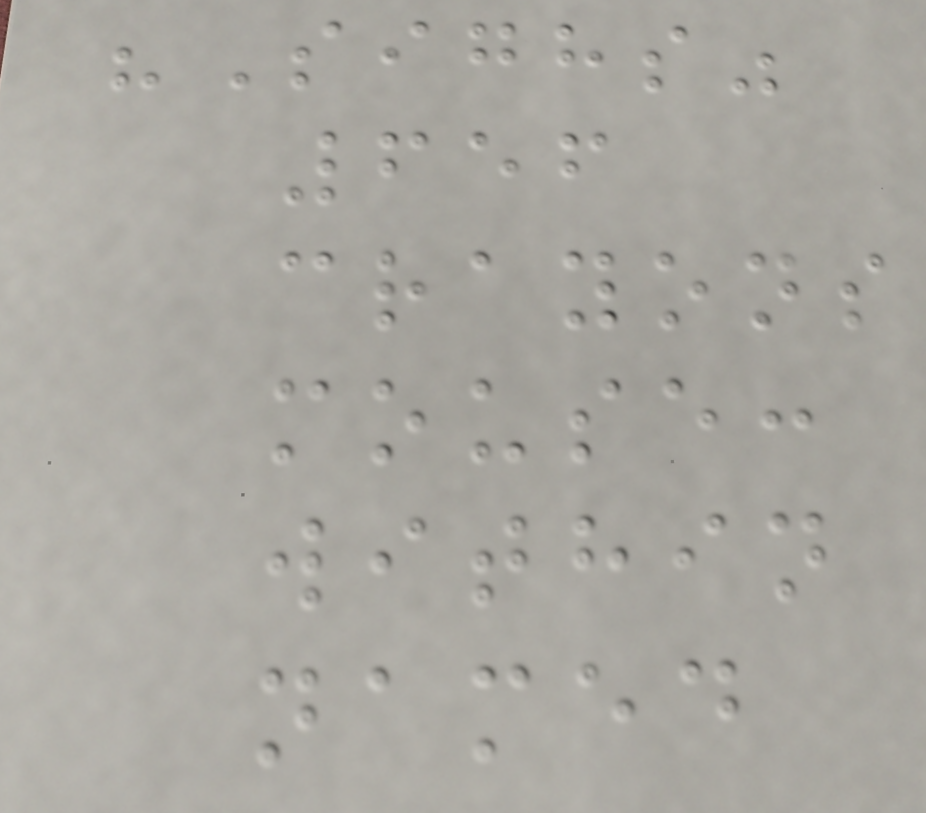"Sighs"
656
crayons
mouse:
within
named
